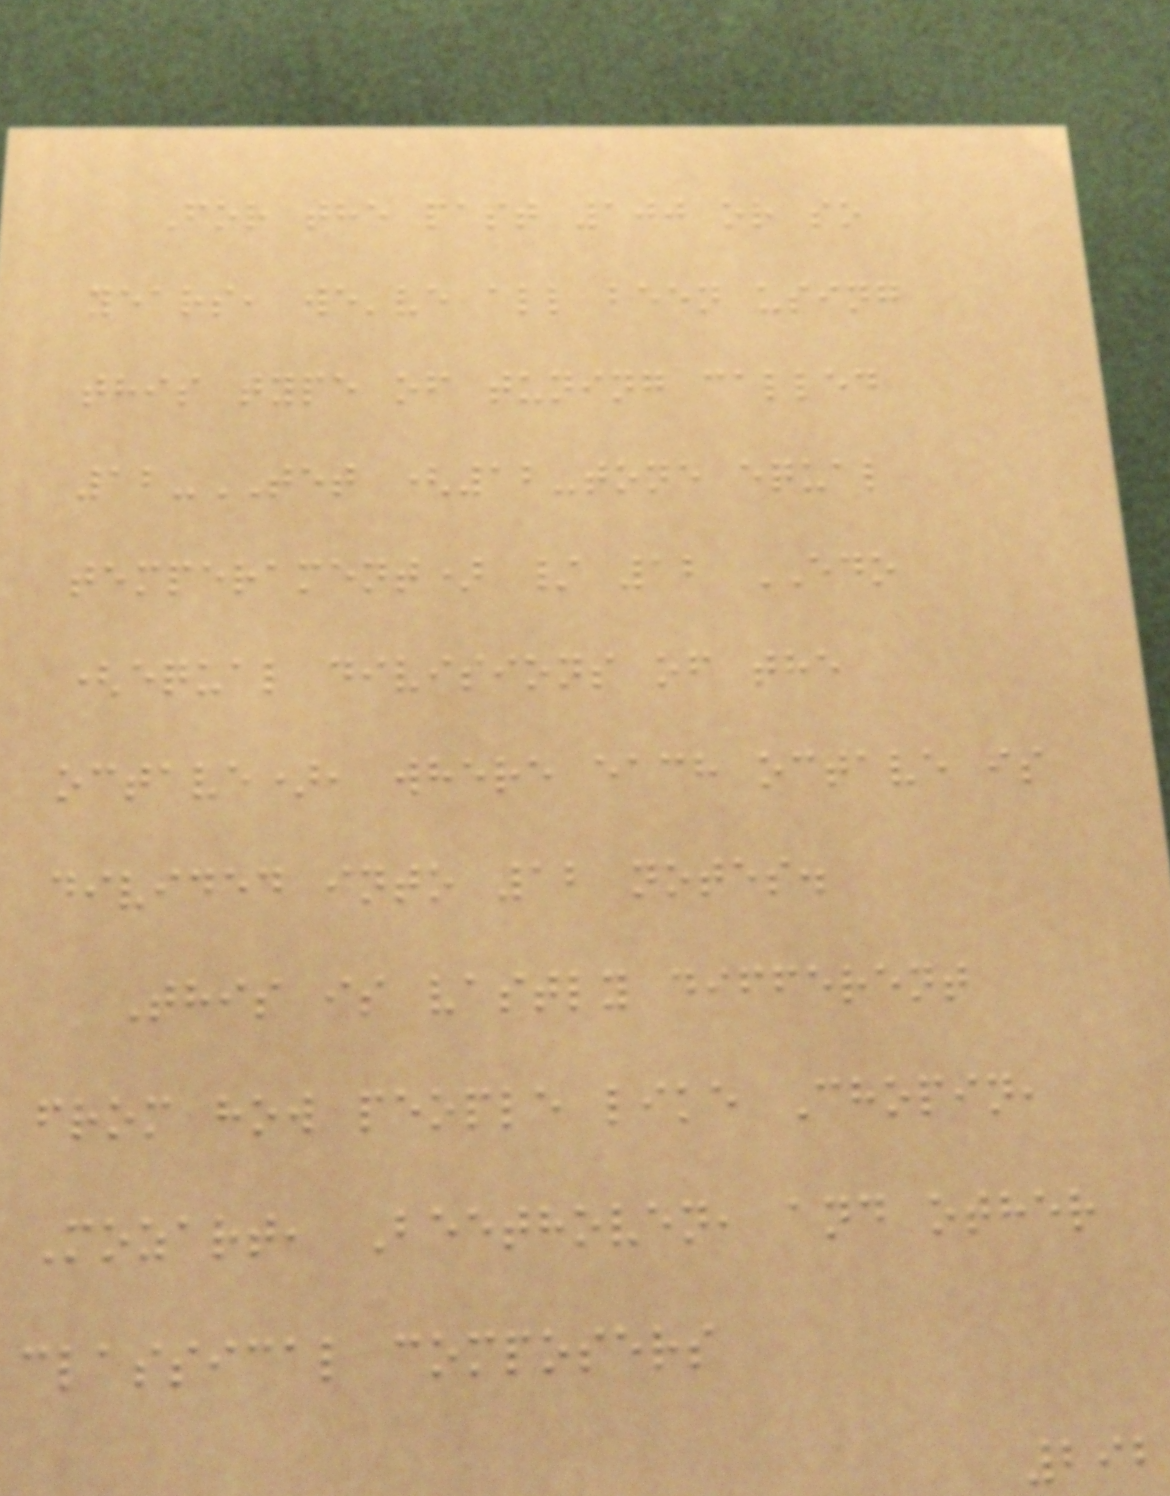For the past 100 or so
years, we've all been using
this type of tuning called
12-TET (12-tone equal
temperament) / 12 EDO
(equal divisions of the
octave), where each octave is
divided into 12 notes.
This is vastly different
from how people like Chopin,
Mozart, Beethoven, and other
classical composers
292
